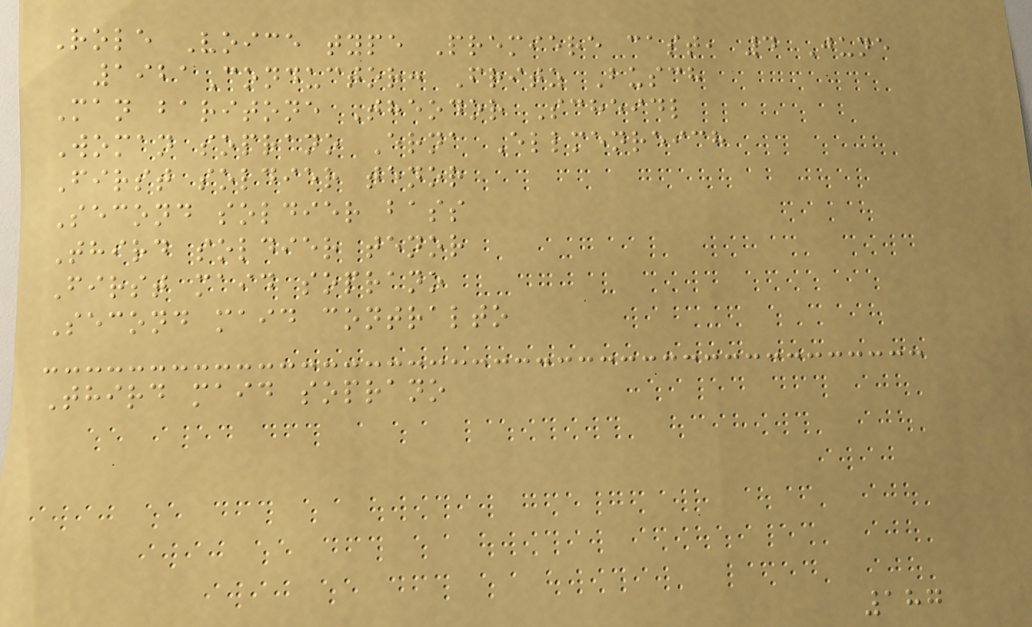Role Voice type Premiere cast, 4 June
1921Conductor: Fritz Busch
Man baritone Theodor Scheidl
Woman soprano Erna Ellmenreich
First soldier tenor
Second soldier bass
Third soldier tenor
First maid soprano
Second maid contralto
Third maid soprano
187
